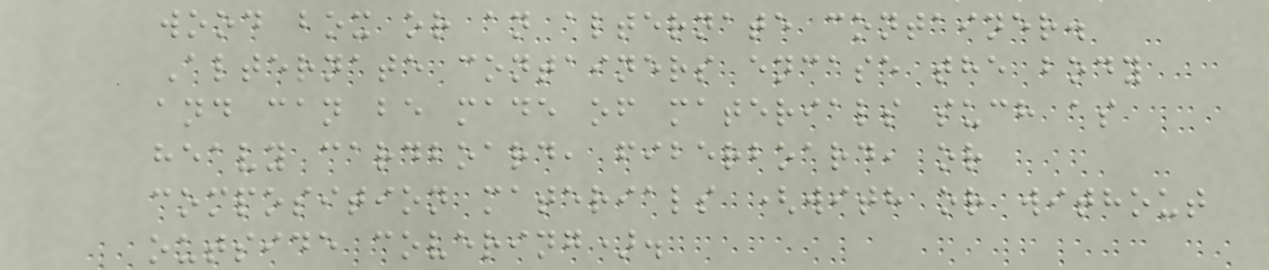wood box or an alternate container.
Alternate containers encase the body
and can be made of materials such as
heavy cardboard, fiberboard, or
composition materials (with or without
outside covering).
